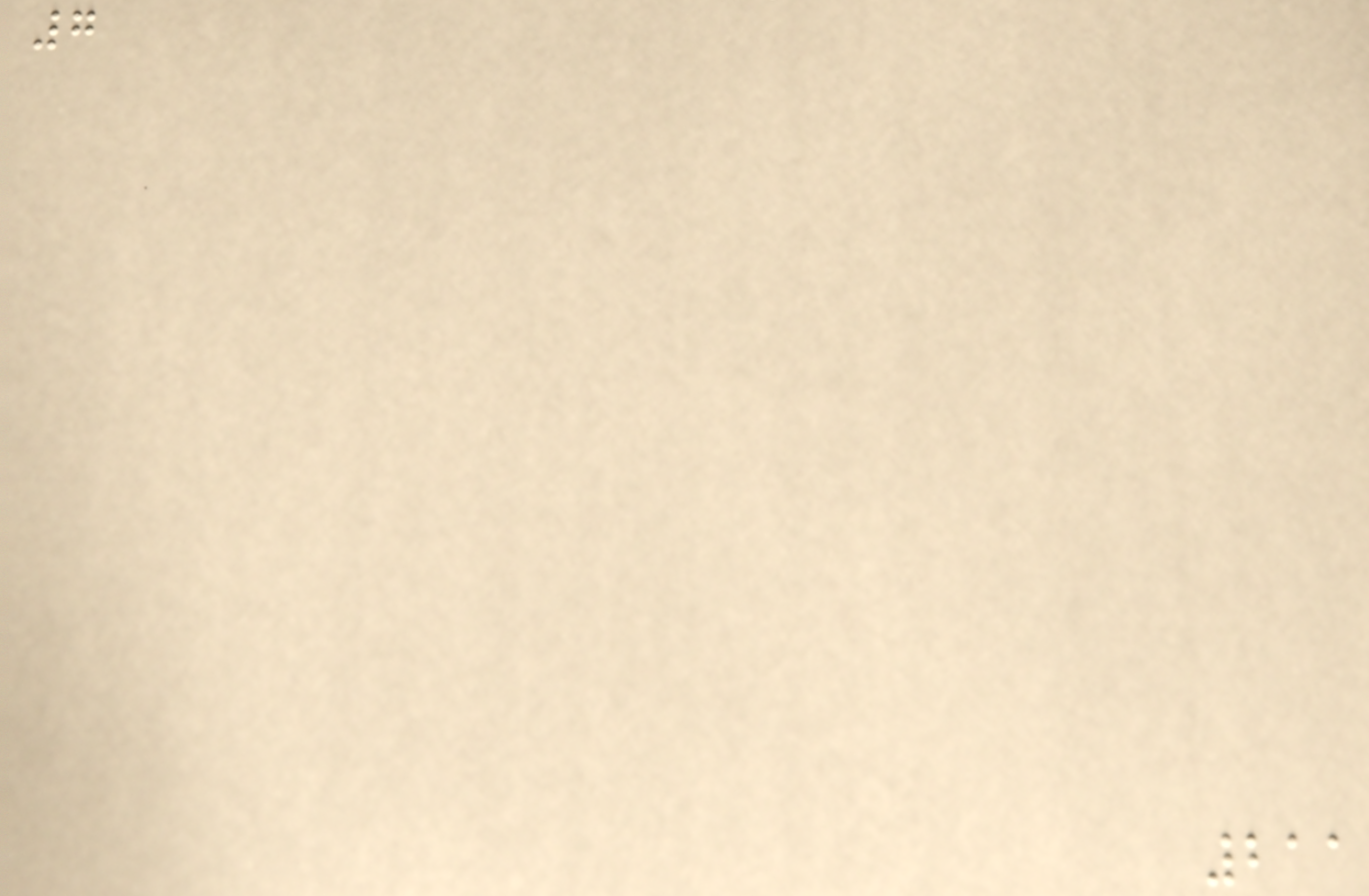7
211
